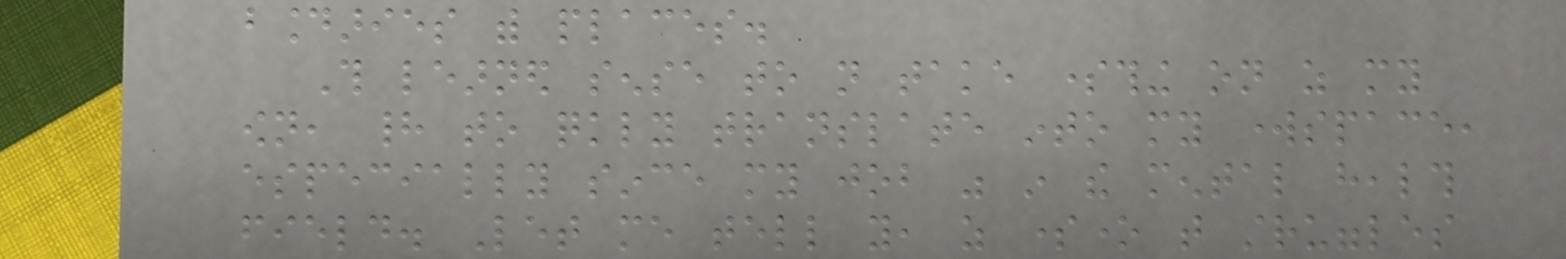boundaries with places.
This learned sense to not take something on as my
own, had to quickly translate into my workspace,
especially since my job was in the mental health
field. Let me tell you, as someone that struggles
